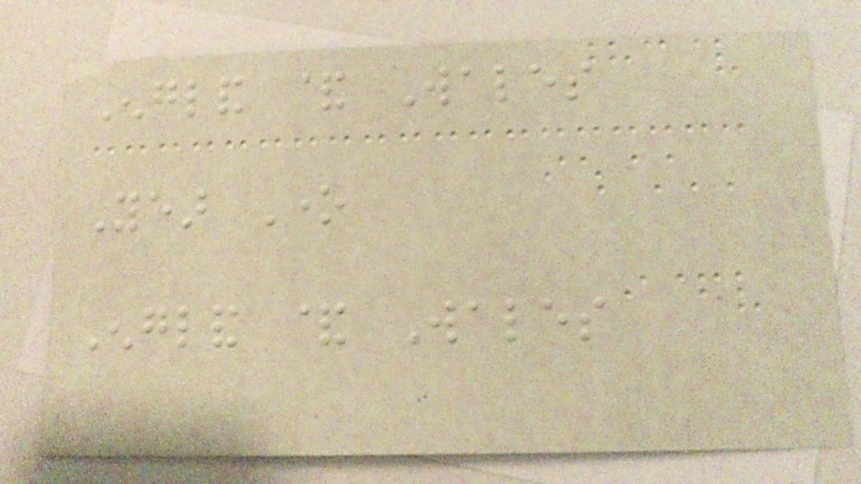England & Wales
Year One
England & Wales
